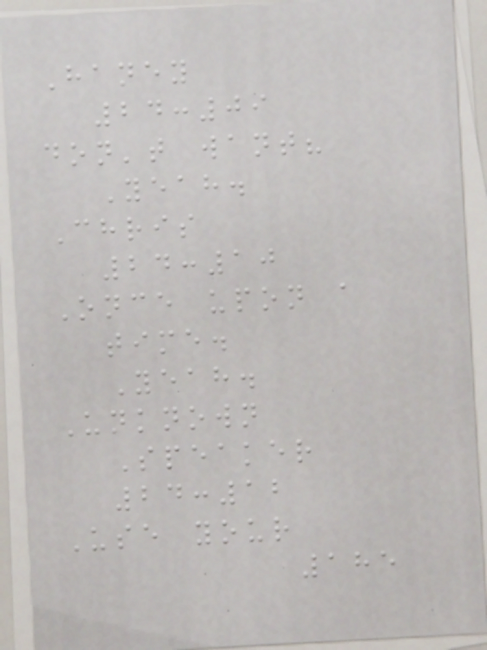Haney
24:09
don't want?
Yeah.
Chris
24:10
Once upon a
time.
Yeah.
Unknown
Speaker
24:12
Use your
185
